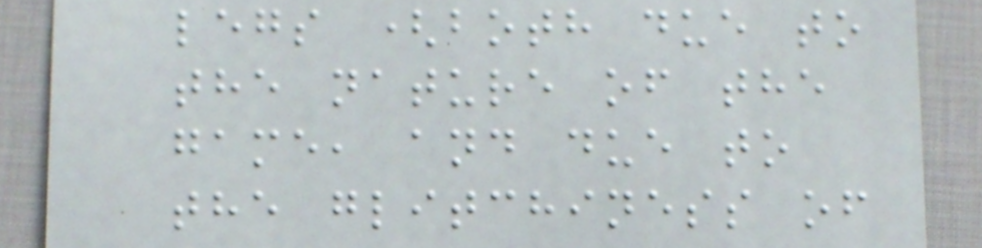legs (both due to
the nature of the
game, and due to
the glitchiness of
